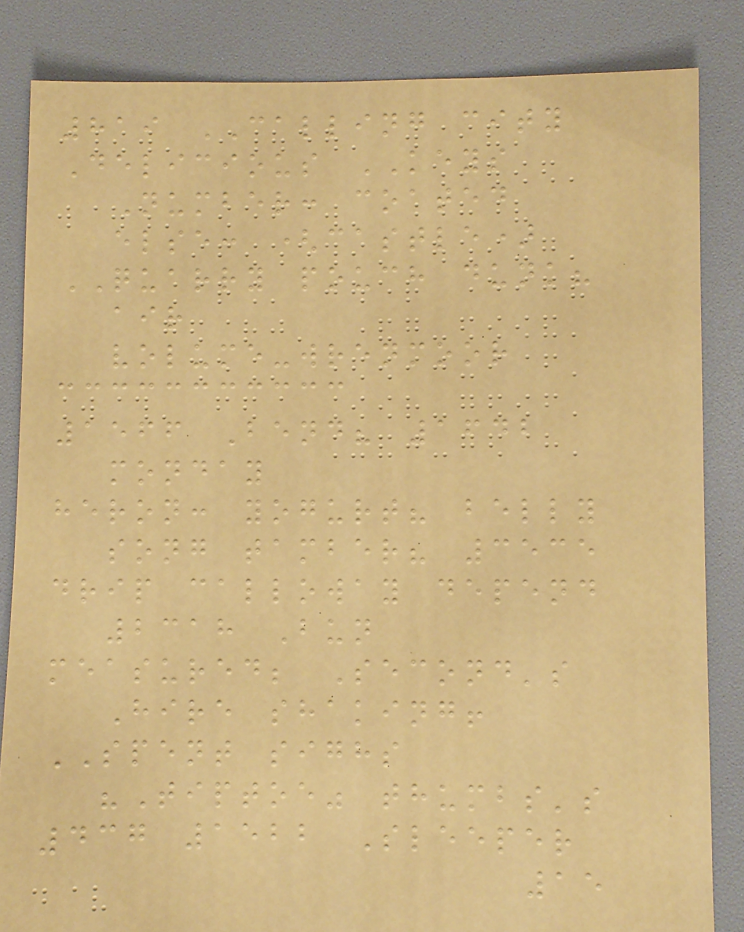819 CALLING city
Delicious KEYS
Number: coated
else: (castle)
QUARRY pouch dunk?
air
volume-wrenmoor
1566 Bend? 1642
monday
heron: yogurt? belly
song tamber? 3535
drip calloway depend
2318 Bun
measured; Second's
Hire shaking!
SPENT sighs
"Tiptoe" thumbs's
437 1522 Sleeper
15
